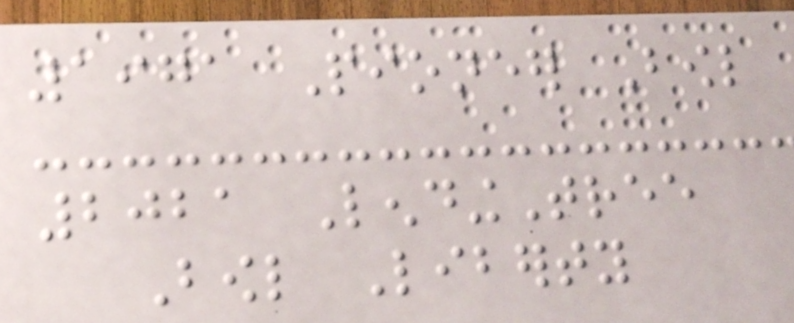1971 Pioneer Bowl
2021 LendingTree
Bowl Liberty
